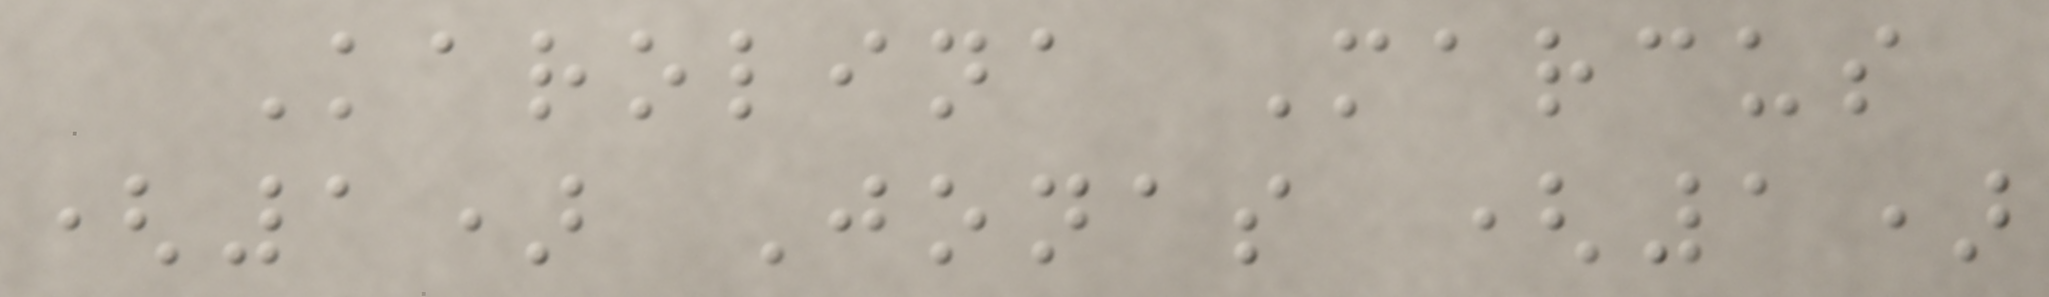Karolina Marcus
(1) Jonas (1)
